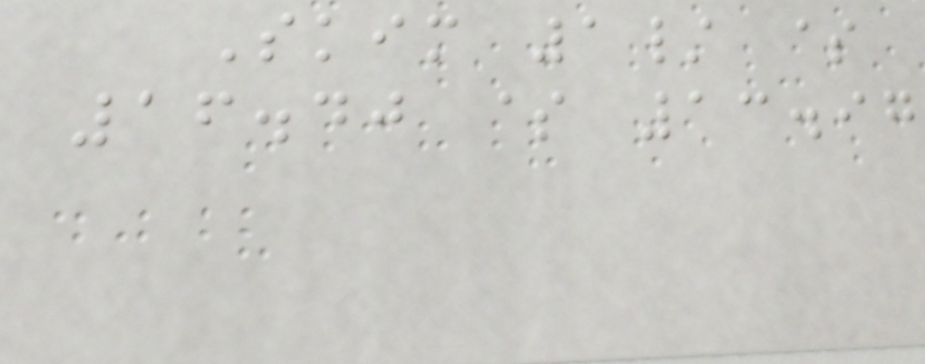Skim 1/ $
16.40 $ 13.97
